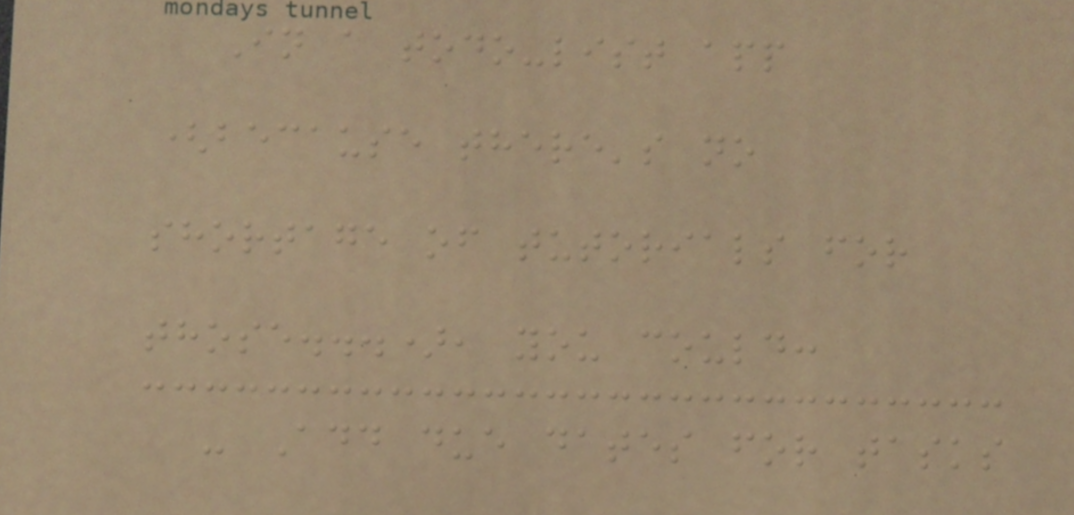In a todo-list app
(because there's no
shortage of tutorials for
those...), you could:
- Add due dates for tasks
